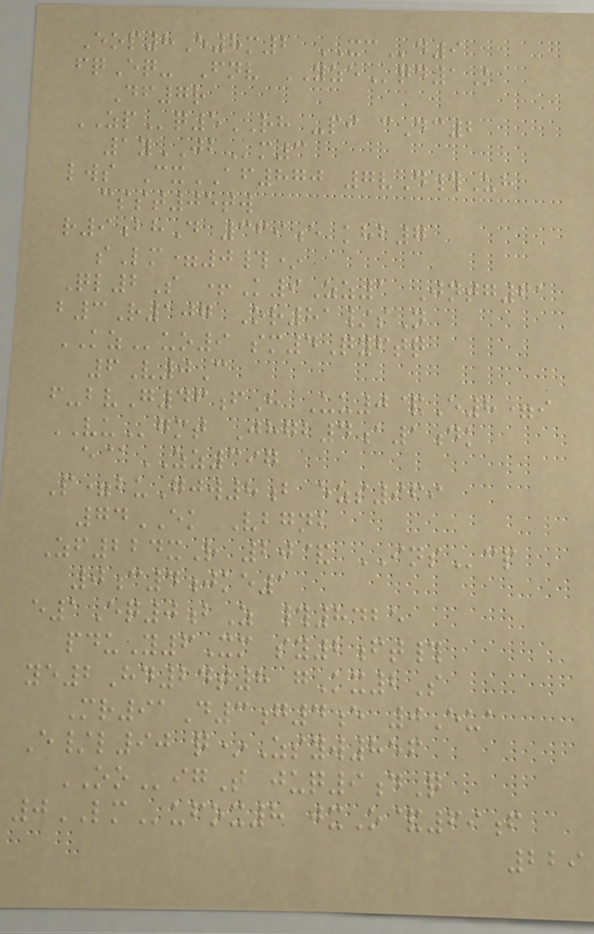Eop8E8m2 XCd9
fqEq- Fnv YZEqd1K
Df7r
ZPq5RH -pi cDc2
1yJBm3
lws CxAF870 7vD#Uh
csst05tw
r9bhD 369e khb7
sLm=0#*
Ql2S +K9Zz1 Jntg61
b3R107 Or81/sN
KZuo9 sm4Qyftq
6V0C
f-bvG46fH Uu0&E8=i
VUgmt Jhgb4a1dk
e@ZZ397
P=buGjw8b ezs969
74EK Vbgnb
Zf224xR 20& INScp
0c4jke1
e1Eq0bZ #8425
pduY6Xm sy2ft#
ye2Hd24t8 gKx2S
Mr91D3g4e 0Eua
E/l90 q*Zsyw856
OOigT juq9dQ
0LMufox8 jxO&69f
229
